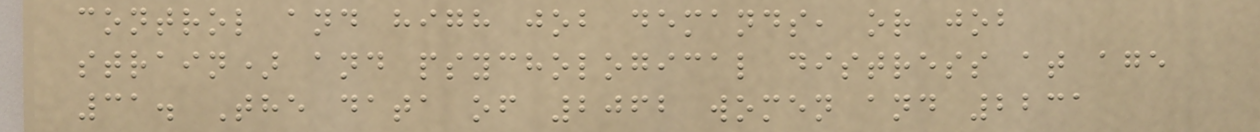control and high job demands, or job
strain) and psychological distress at age
31. The data of 2062 women and 2231
